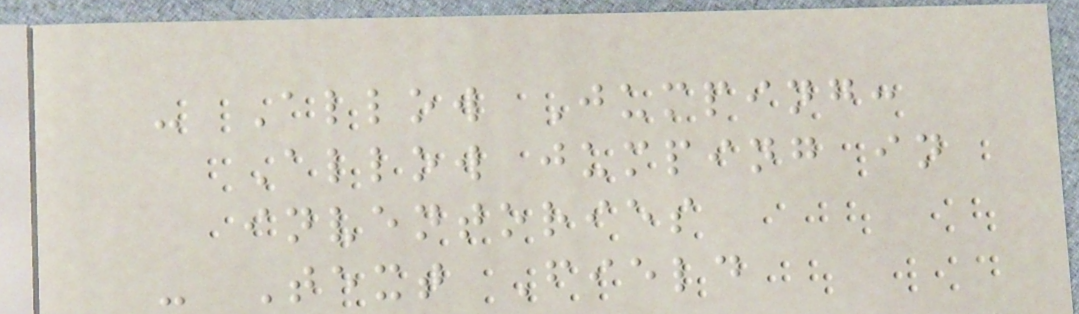- Allow Jumping:
Allow jumping in
inventories
- Text Field
